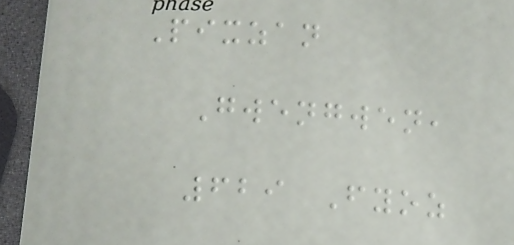Pixzan
Gwengwen,
629 Fyoz
